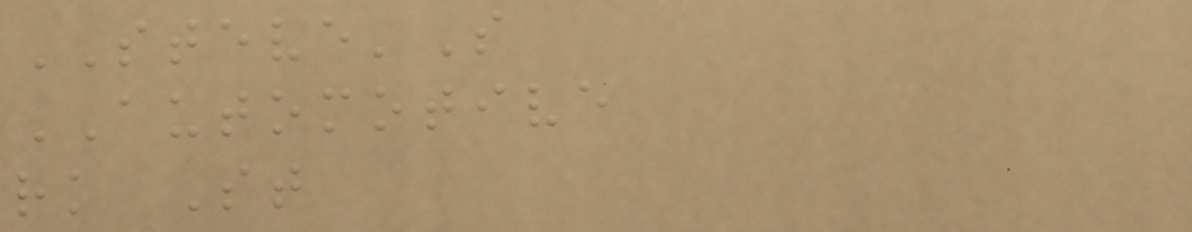STEVE'S
AUTOMOTIVE
rk St
